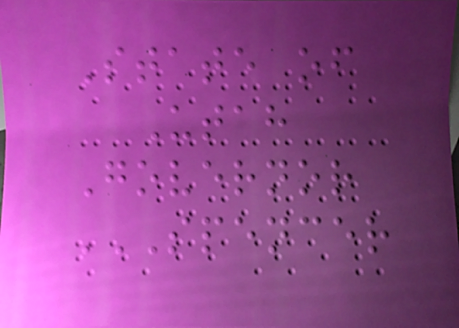State of
Utah
Governor
SPENCER
